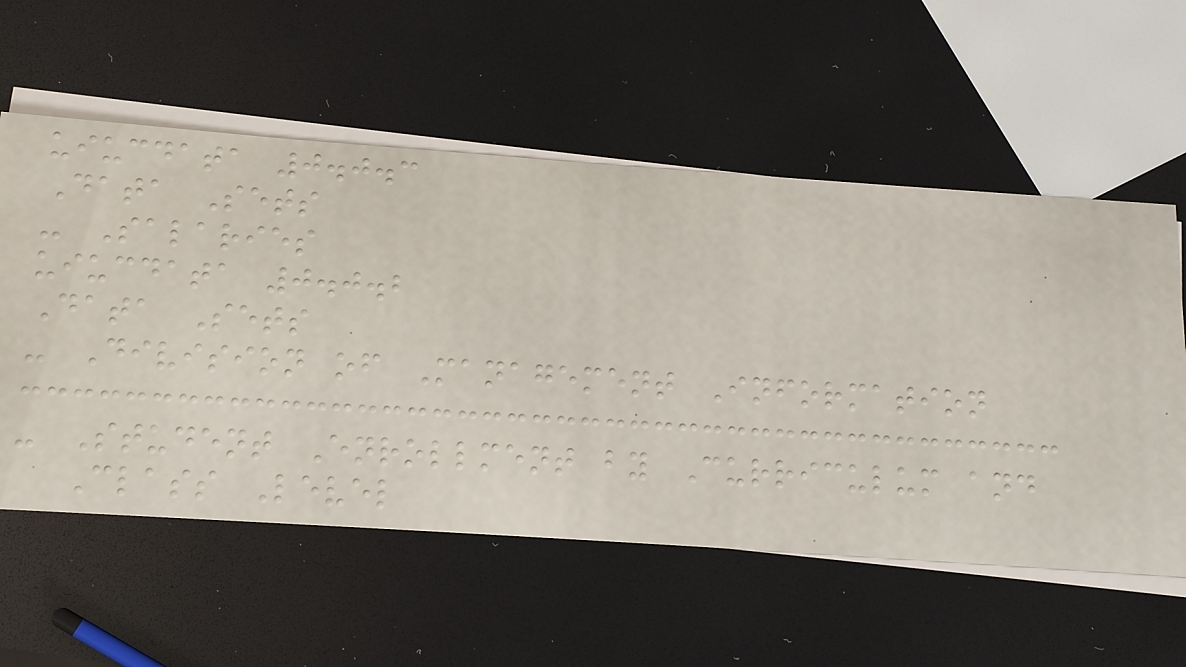uiucdata 0.0.3
Data Sets
- Salaries
uiucdata 0.0.2
Data Sets
- Division of Management Information
- Student Enrollment by Curriculum and
Class Level
